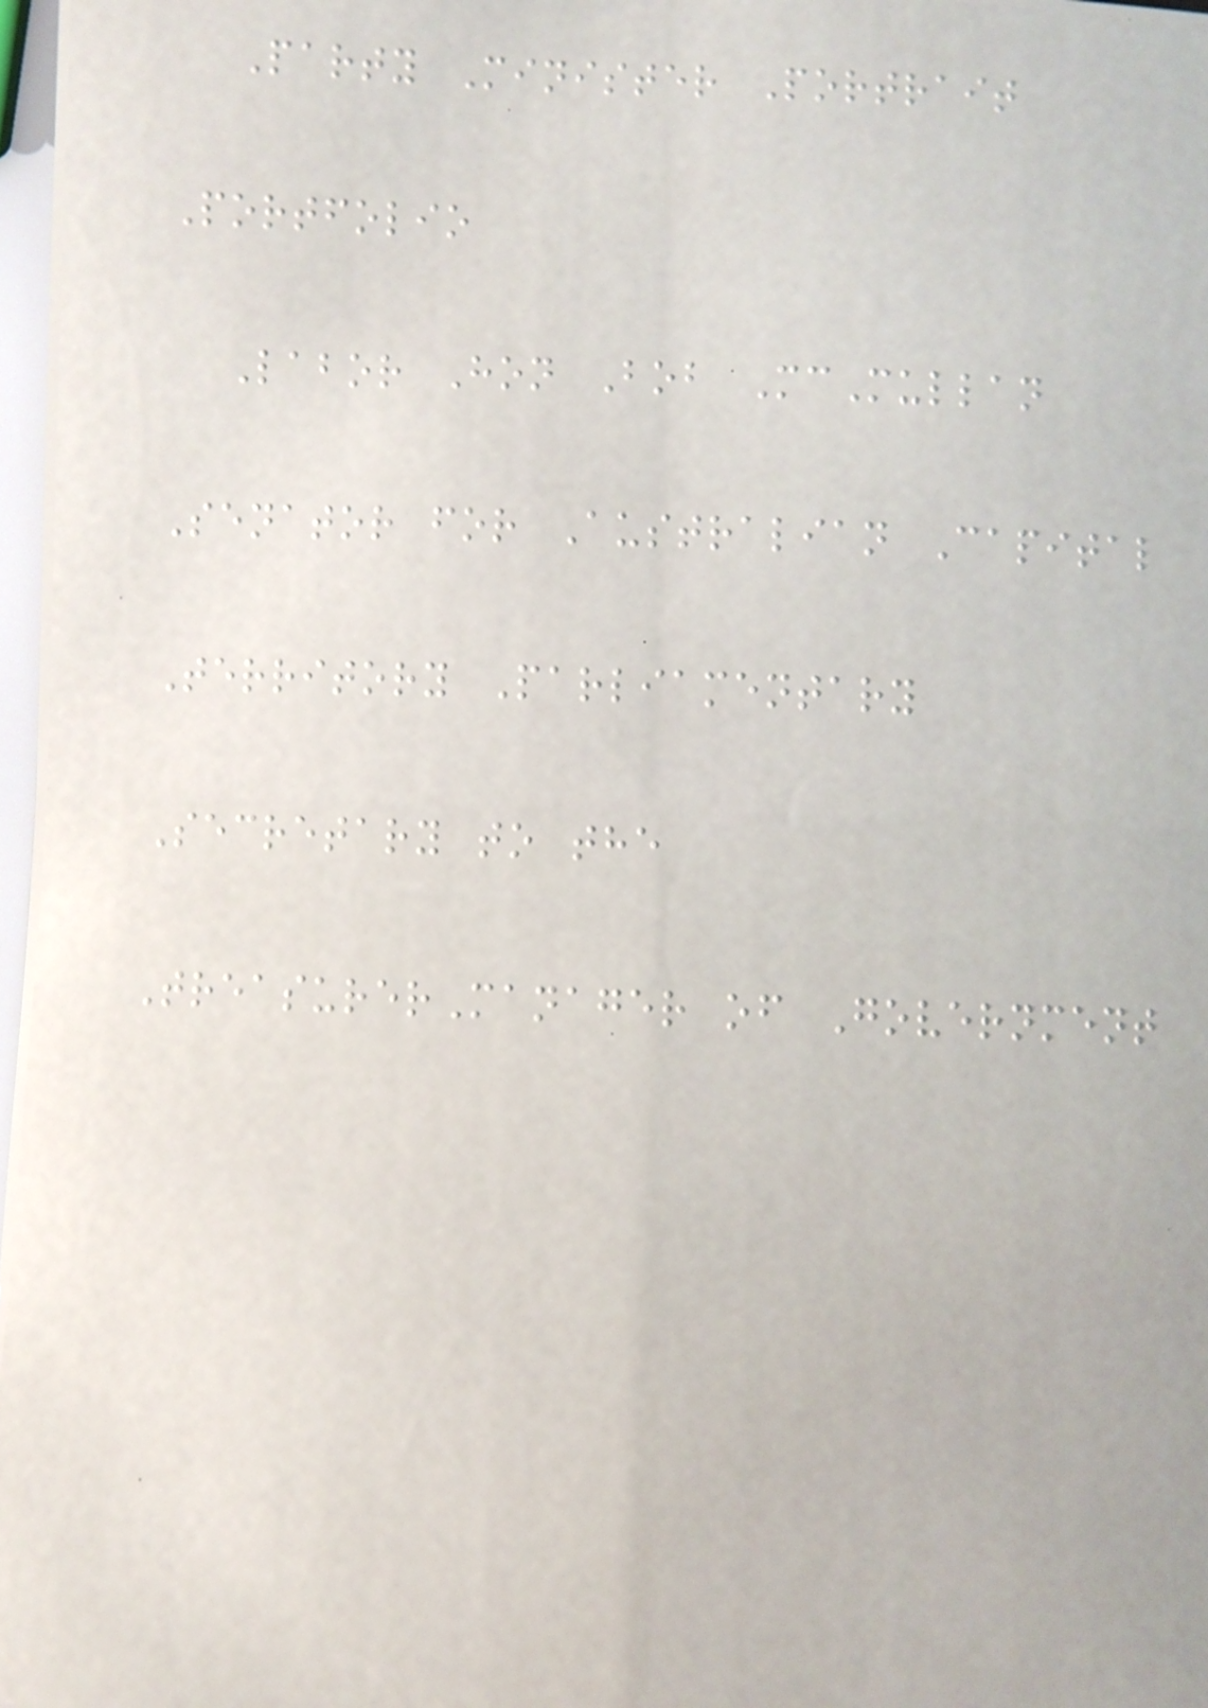Party Minister Portrait
Portfolio
Labor Hon Bob McMullan
Senator for Australian Capital
Territory Parliamentary
Secretary to the
TreasurerManager of Government
